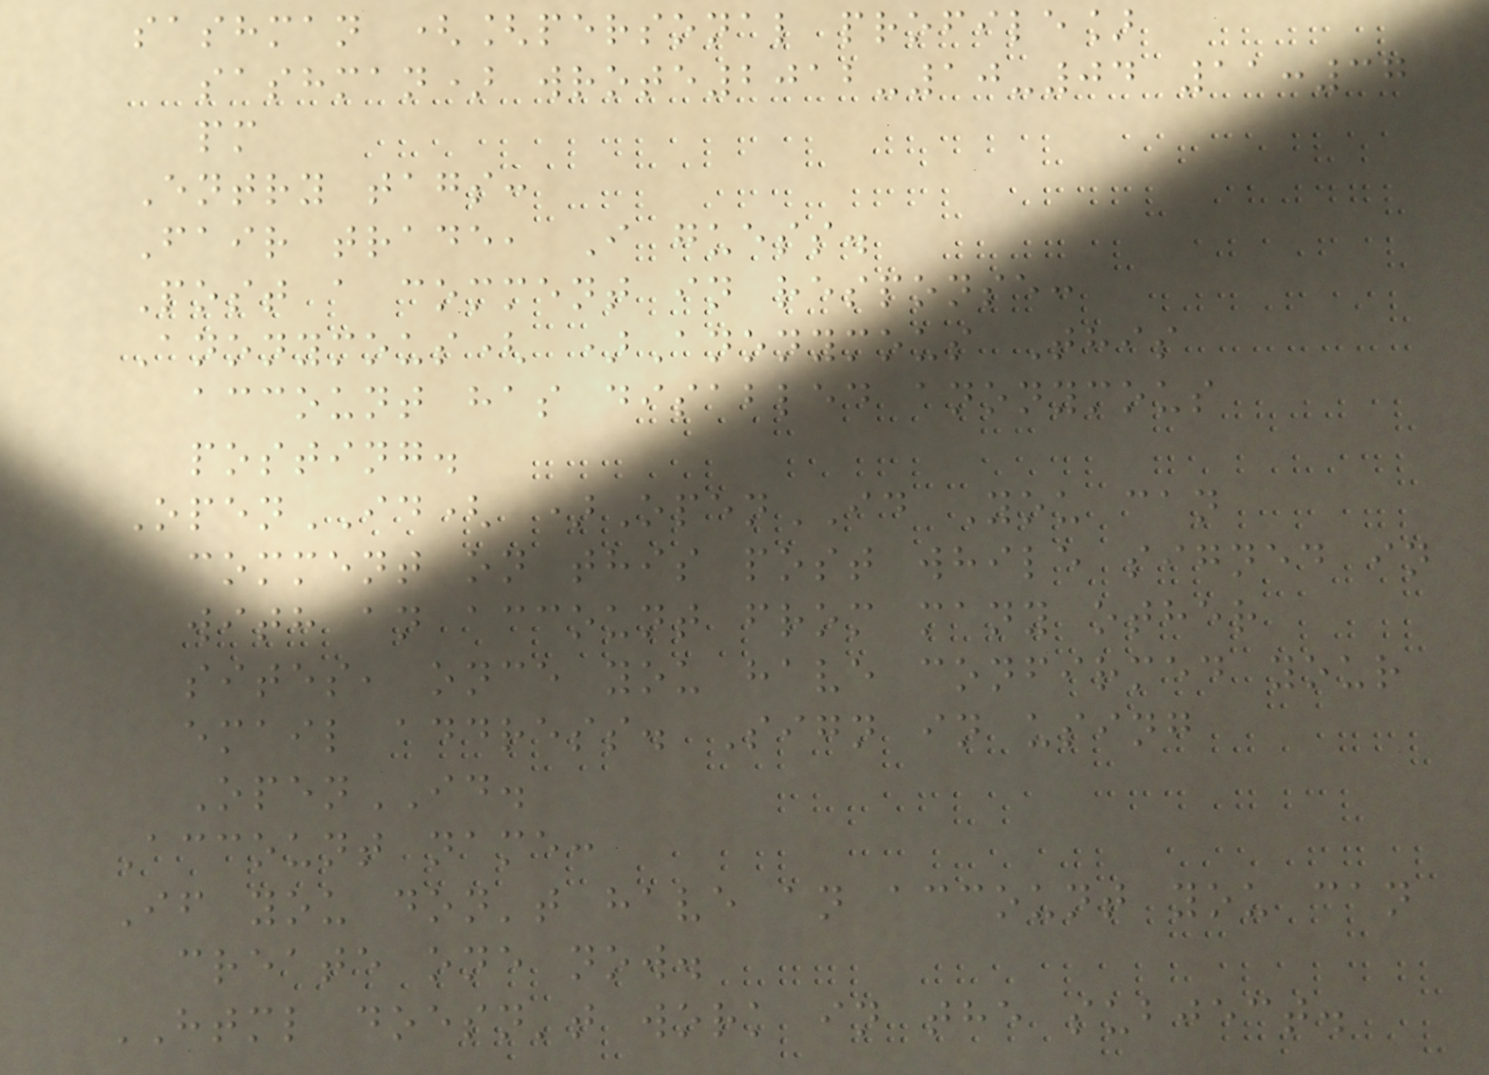sashman ([personal profile]
sashman) wrote2012-10-04 11:37
pm
Entry tags:
Fair trade, I guess.
Post a comment in response:
Anonymous( )Anonymous This
account has disabled anonymous
posting.
OpenID( )OpenID You can
comment on this post while signed in
with an account from many other
sites, once you have confirmed your
email address. Sign in using
OpenID.
Account name:
If you don't have an account you can
create one now.
HTML doesn't work in the subject.
